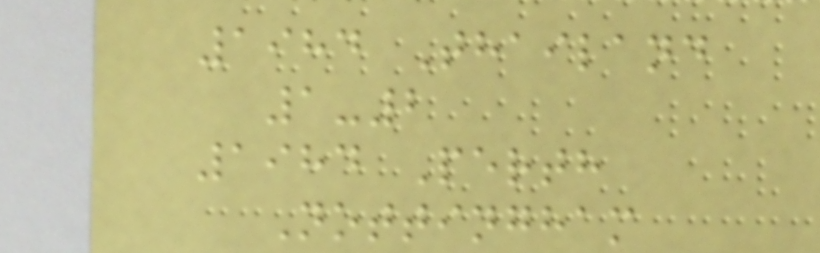1984 Thailand
1-2
1984 Perth
Nottingham
